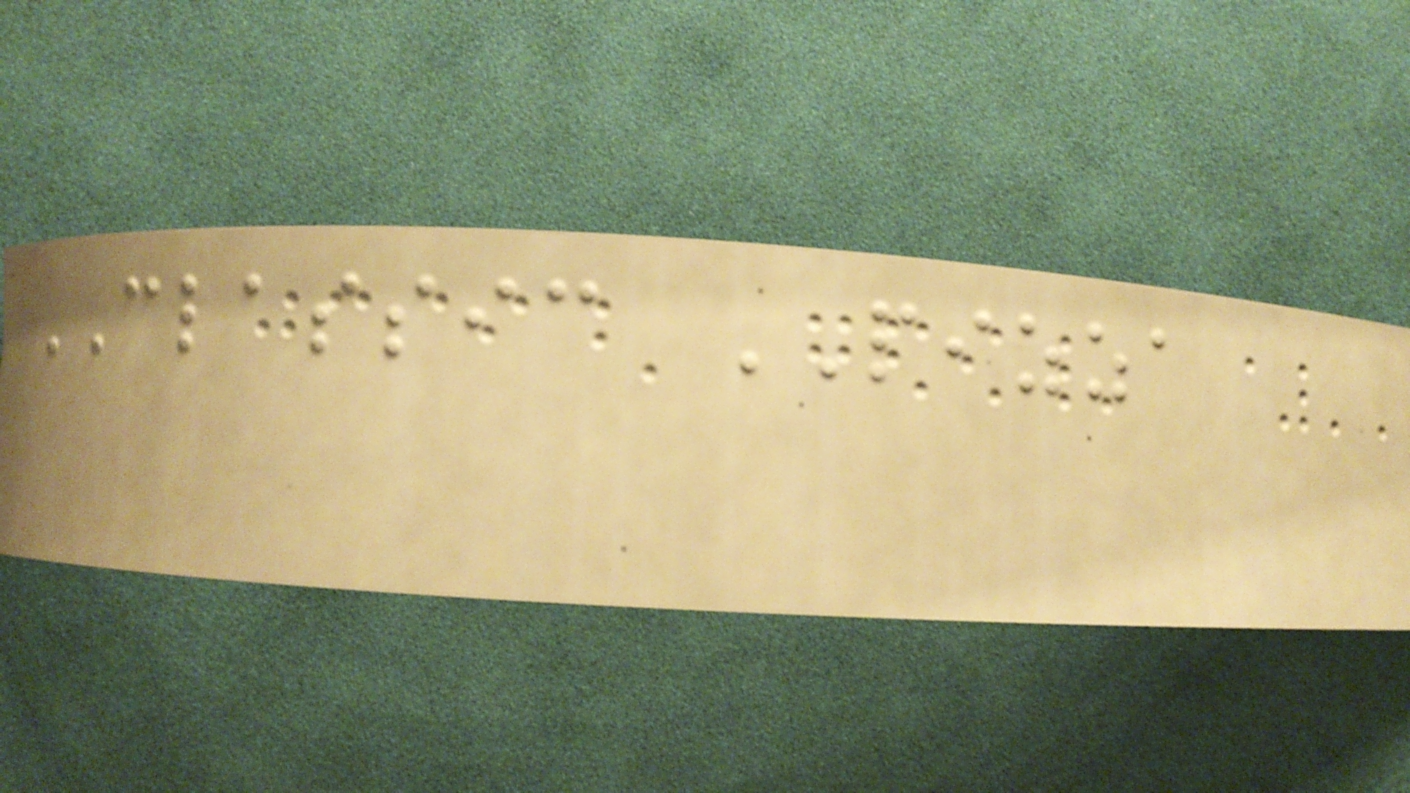CLASSIC PIZZA
